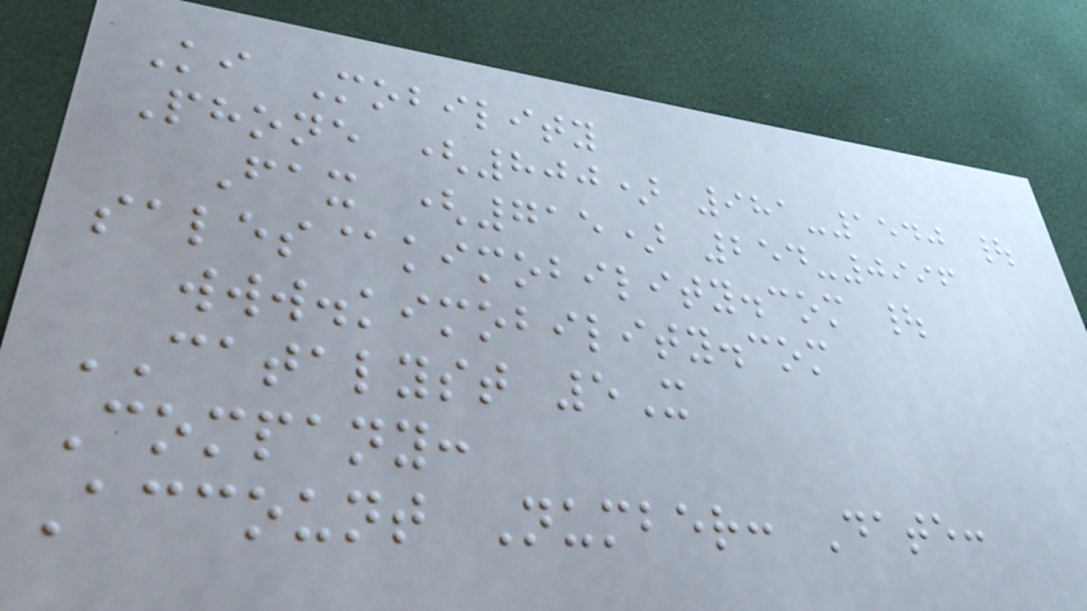Ki Mobility
Phone (800) 981-1540 |
Fax (715) 254-0996
sales@kimobility.com |
www.kimobility.com
CATALYST 5X
Company:
Account Number: Date:
